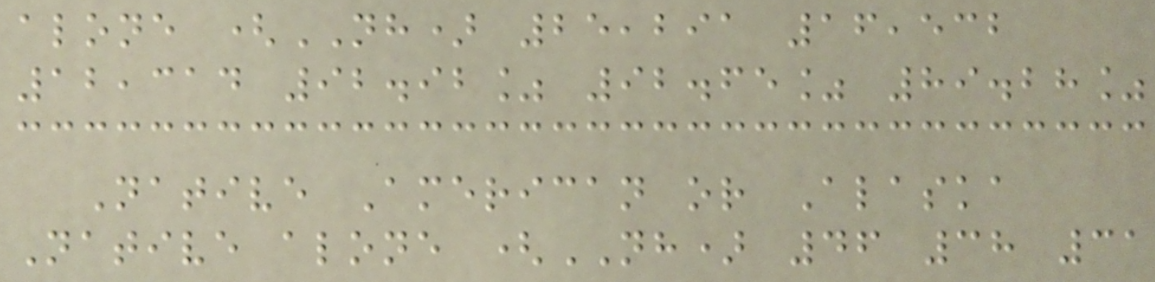alone (NH) 25,291 16,532
12,314 92.92% 92.65% 89.28%
Native American or Alaska
Native alone (NH) 46 38 31
